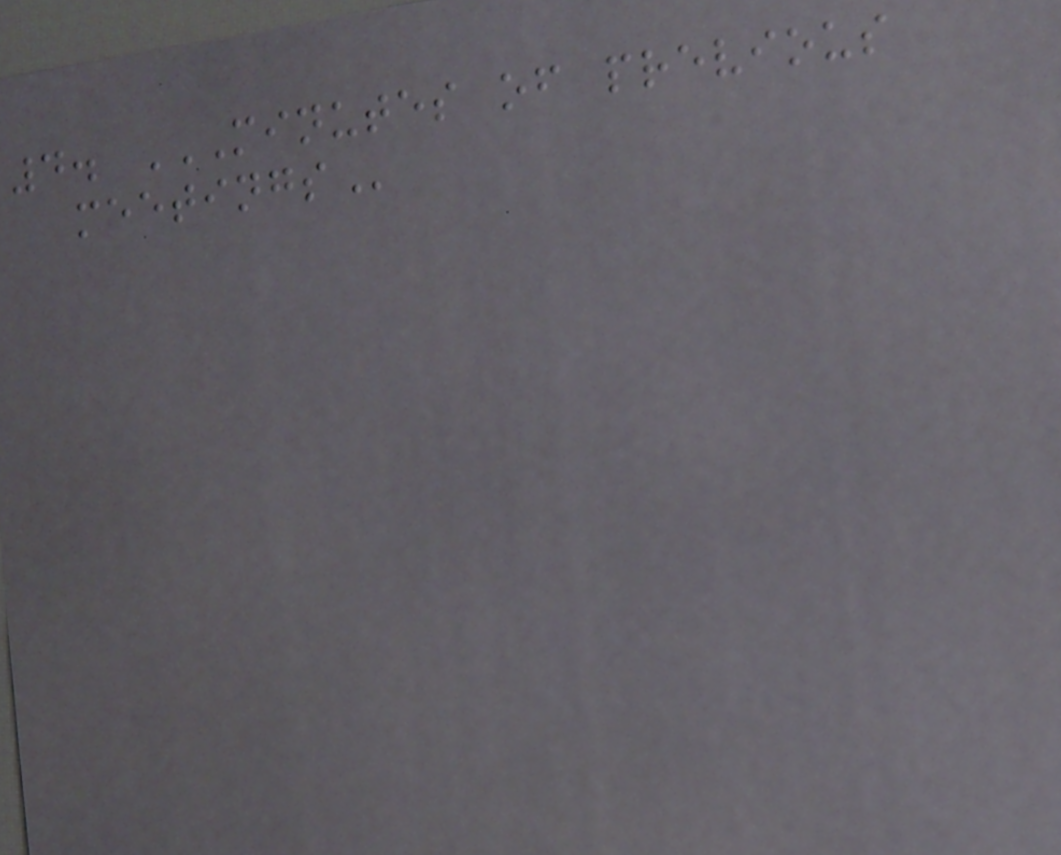4. MINUTES OF PREVIOUS
MEETINGS
